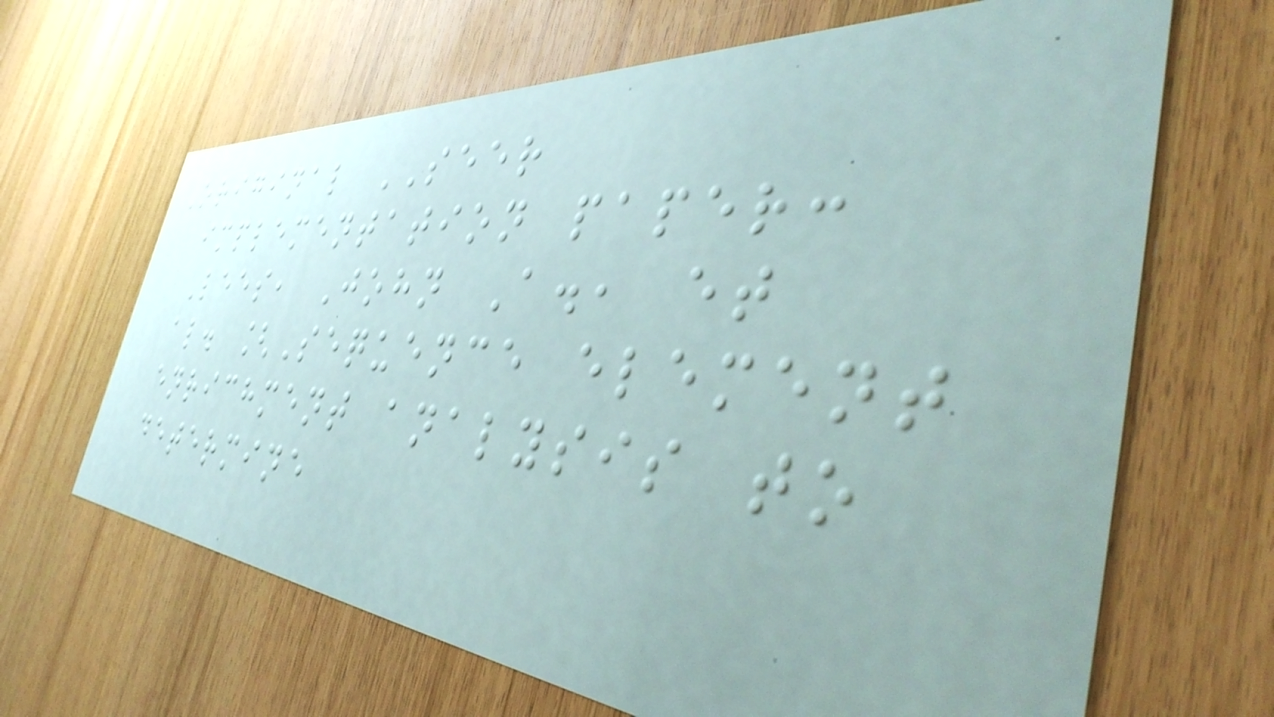Original SEER
implementation paper:
Lees, John A., et
al. [Sequence element
enrichment analysis to
determine
